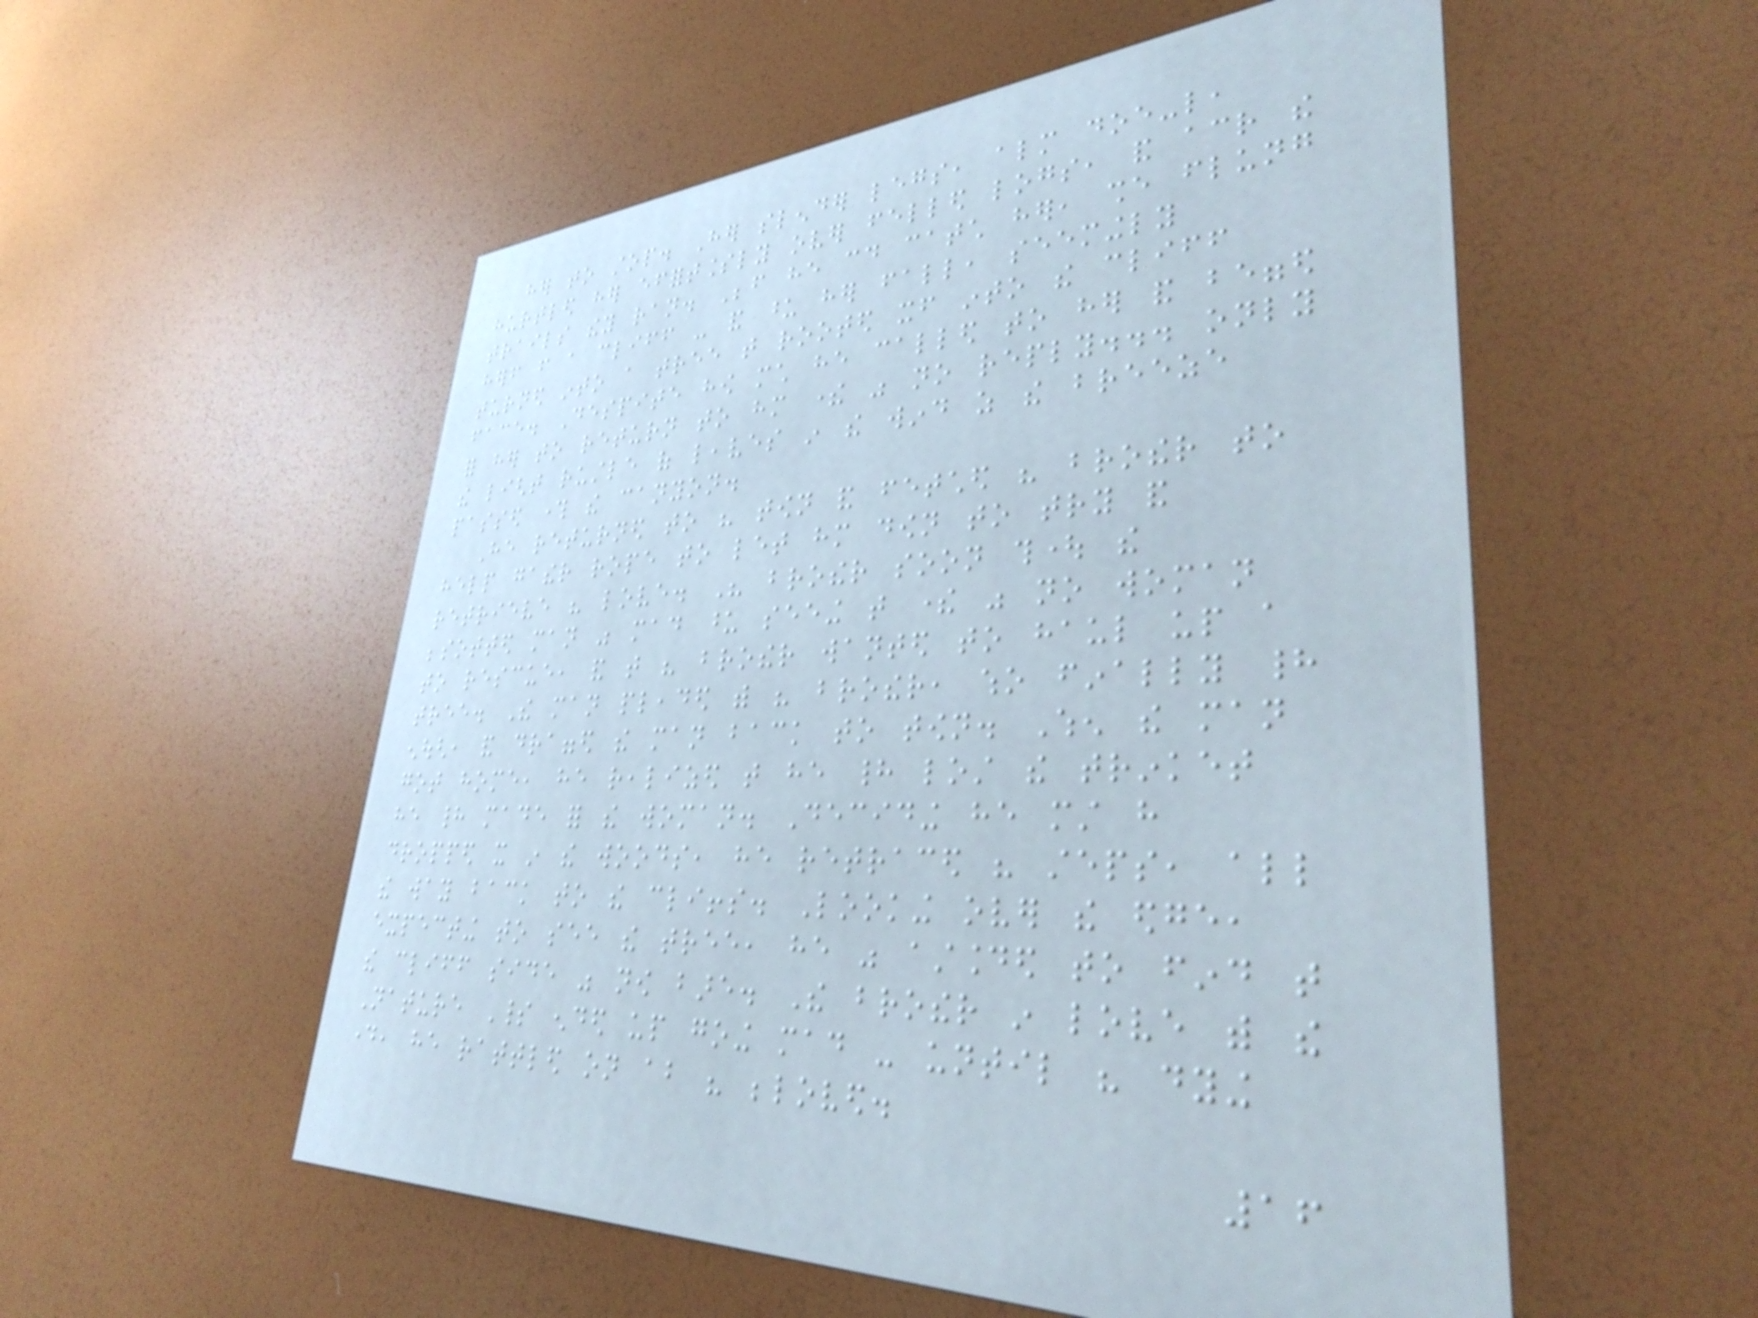her to stop. Her slender legs, almost doe-like,
hurtled her effortlessly over felled logs, and across the
trails they ran. Before he could catch her, she flung
herself from a cliff - and upon her fall, seemingly
turned into a tree that rooted itself into the cliff
face. Despite how much he called to her and begged
for her to return to him there was no reply... only
the light rustle of leaves in the wind as the breeze
passed through the canyon.
He returned to his town and fetched his brother to
help gather rope to let him down to try and
retrieve his love. His brother soon thought the
besotted man was mad upon seeing that there was no woman
to rescue, and that his brother wanted to haul up a
tree. The man pleaded with his brother, who finally had
enough, and dragged the man back to town. When the man
got home, he realized that he had lost the trinket
he had made for the woman. Deciding he must have
dropped it in the woods, he retraced his steps, all
the way back to the cliffs. Looking over the edge,
expecting to see the tree, he was astounded to find that
the cliff side was now bare. The brother in love with the
Nature Spirit ended up going mad - until his dying
day, he rattled on about his beloved.
16
